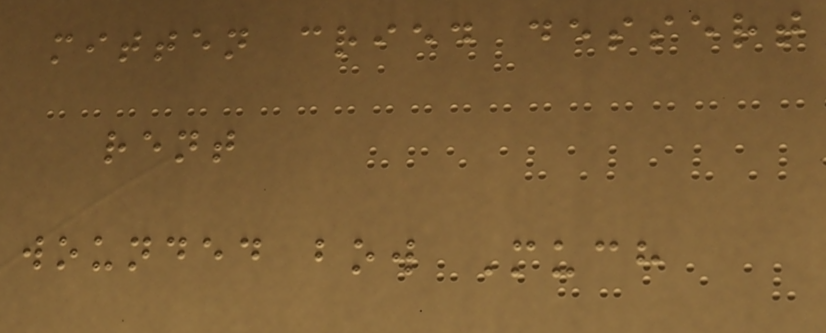mitten cried dessert
rent
wounded bow Much
